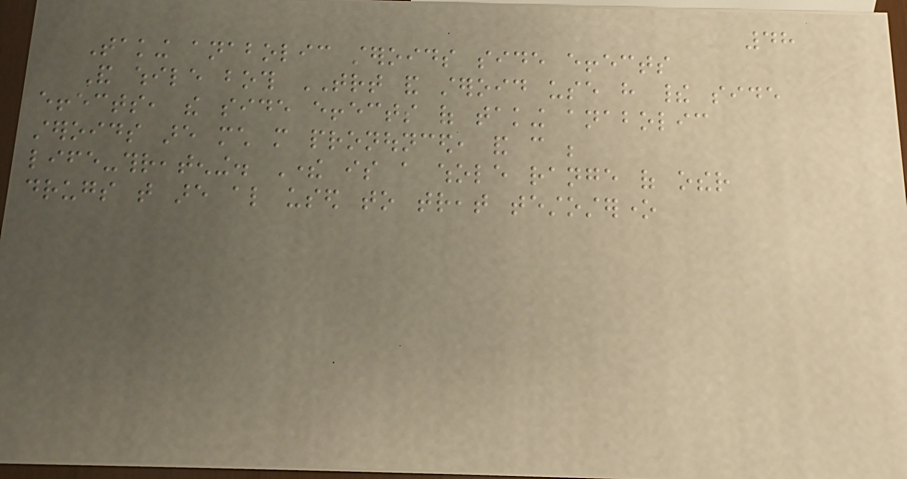48
Taking anabolic steroids side effects
And while both TRT and steroid use have their side
effects, the side effects of taking anabolic
steroids are much more pronounced, and can be
life-threatening. There is a whole range of other
drugs that are also used to treat testosterone
